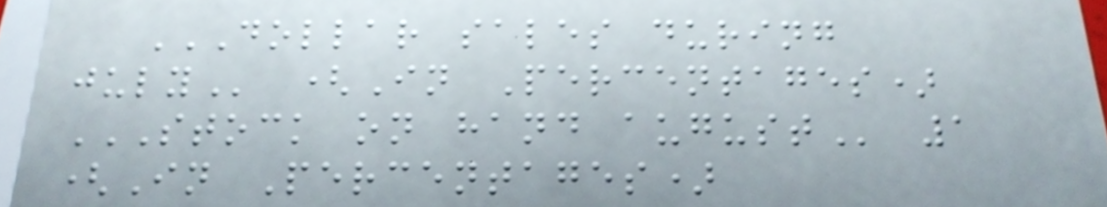DOLLAR SALES DURING
JULY (In Percentages)
STOCK ON HAND AUGUST 1
(In Percentages)
